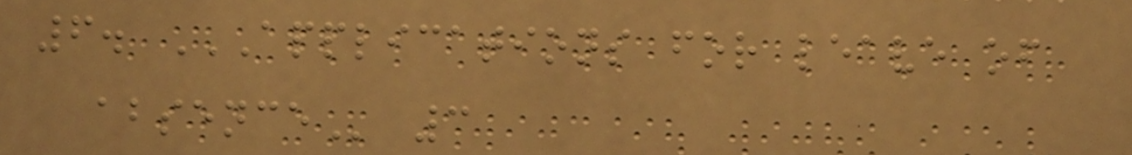6. APPLICATIONS FOR LEAVE OF
ABSENCE 3
